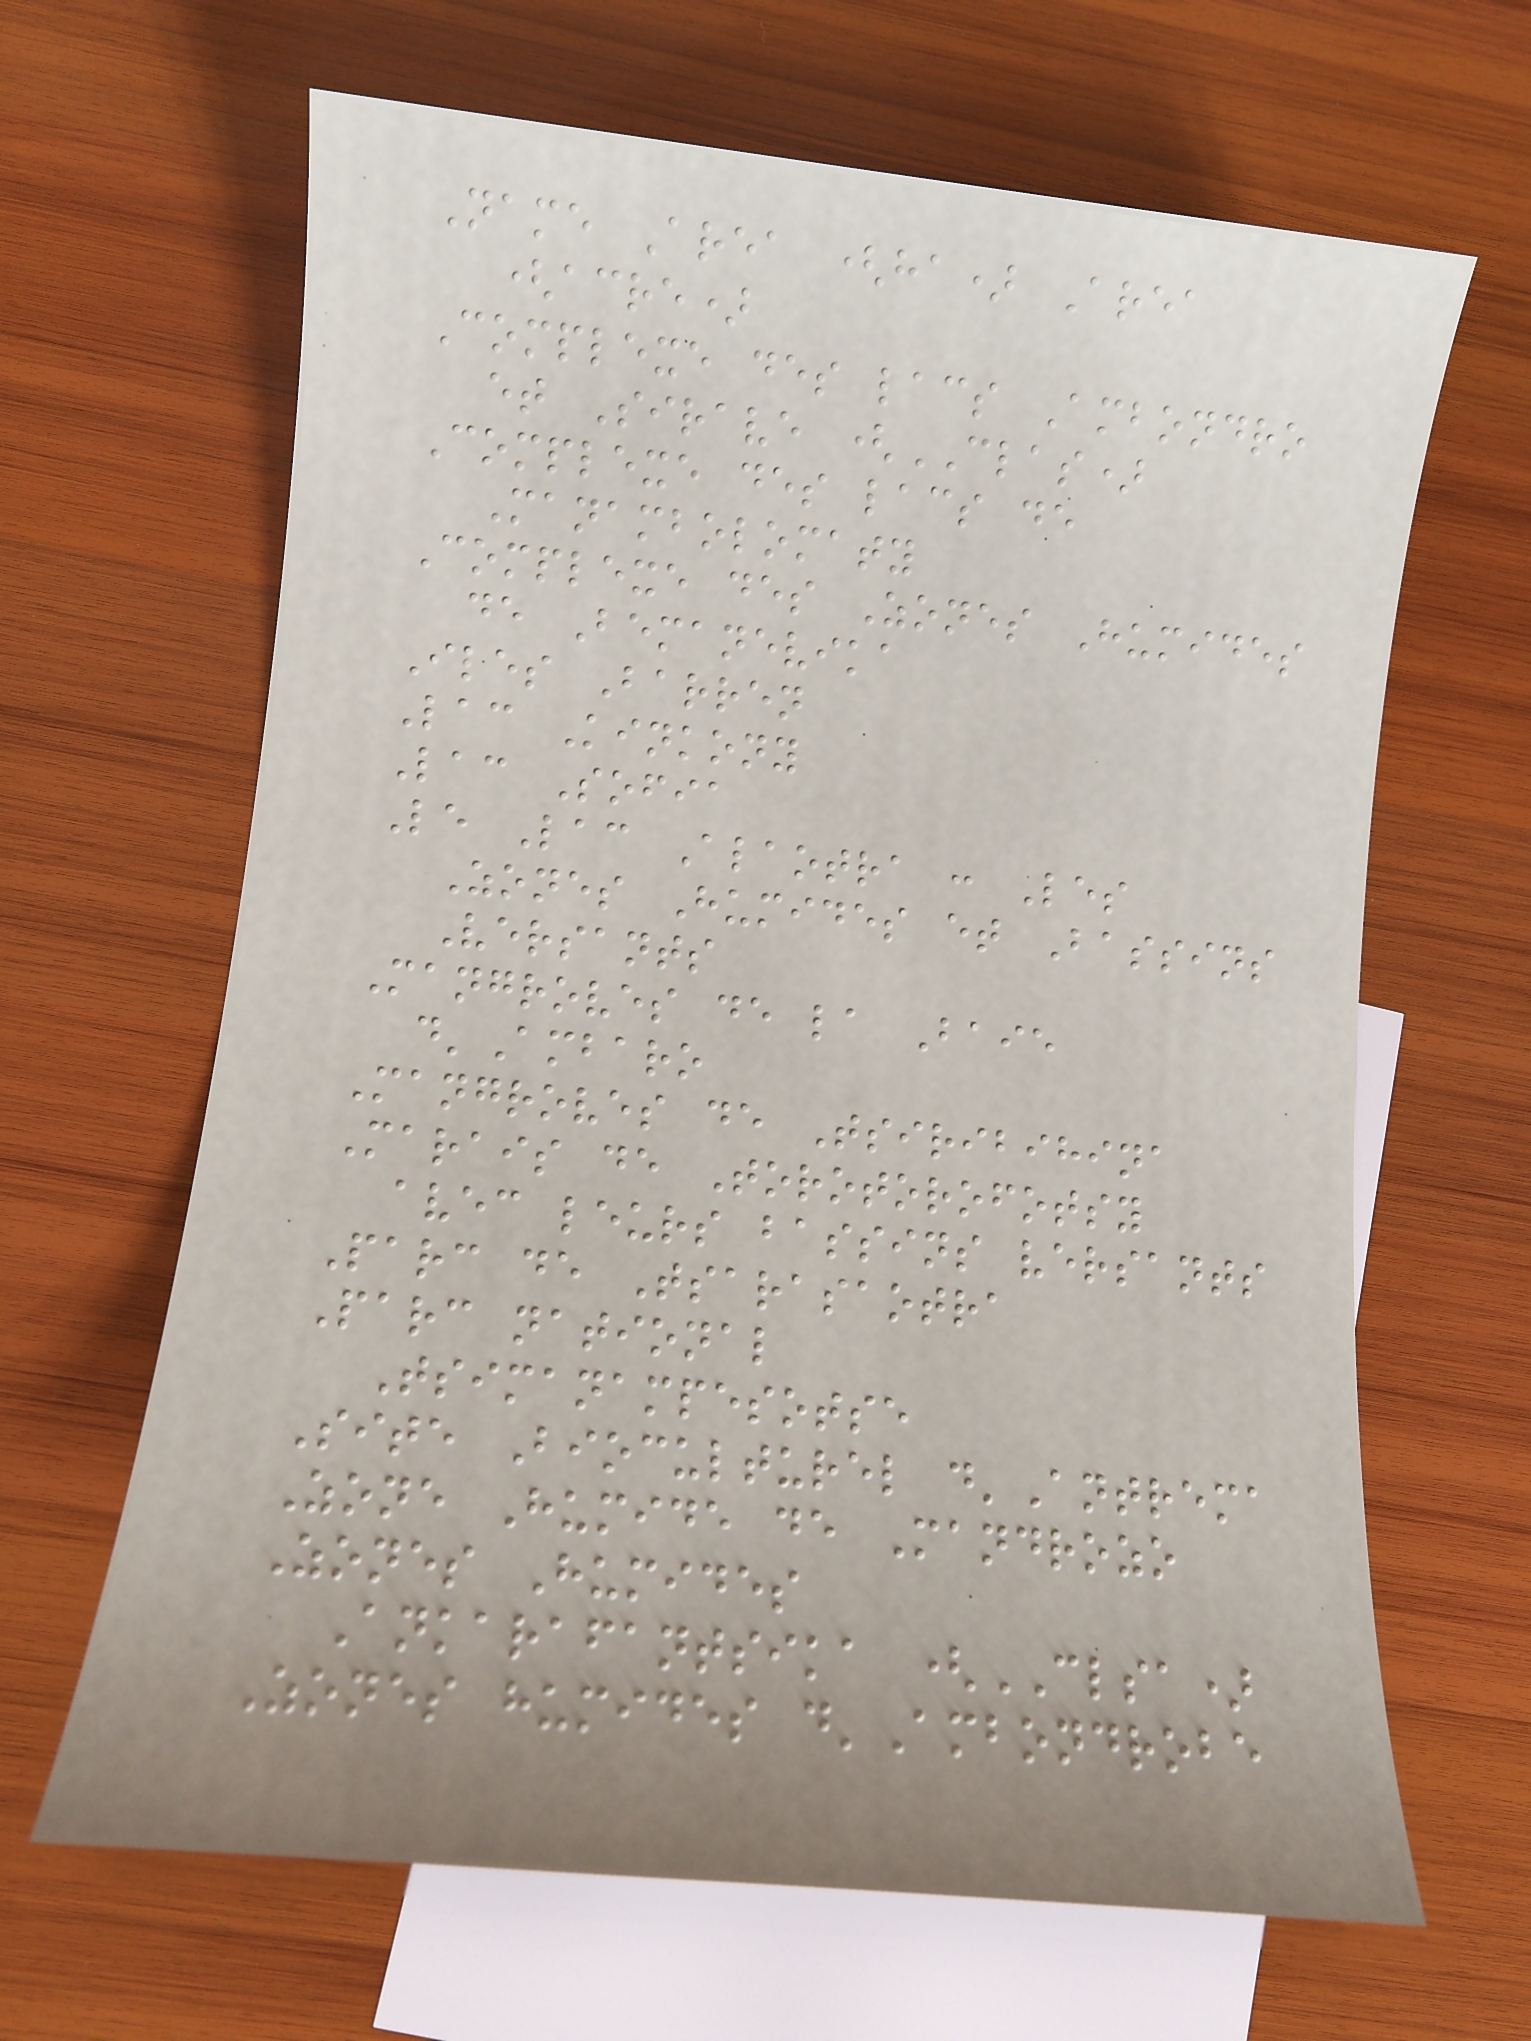Name Area (ha) Area
(acre)
Complexe des lacs Ambondro
et Sirave (CLAS)
Complexe des lacs de
Manambolomaty
Complexe des Zones Humides
de Bemanevika
Iles Barren
Lac Kinkony
Lac Sofia
Le Lac Alaotra : Les
Zones Humides et Bassins
Versants
Mangroves de la Baie
d'Ambaro
Mangroves de Tsiribihina
Marais de Torotorofotsy
avec leurs bassins versants
Parc de Tsarasaotra
Parc national
Tsimanampesotse
Site Bioculturel d'Antrema
Zone Humide de Mandrozo
Zones Humides
Ankarafantsika (CLSA)
Zones humides d'Ambondrobe
